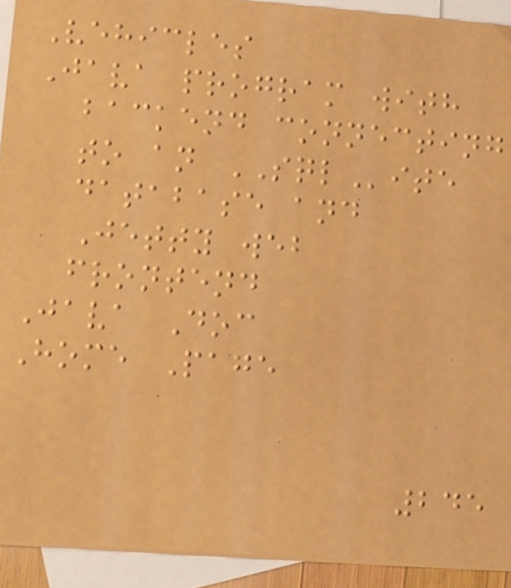Vehicles
Java program with
backend connecting
to an SQLite
database and
Jetty web
frontend
Java Doc
Home Page
245
